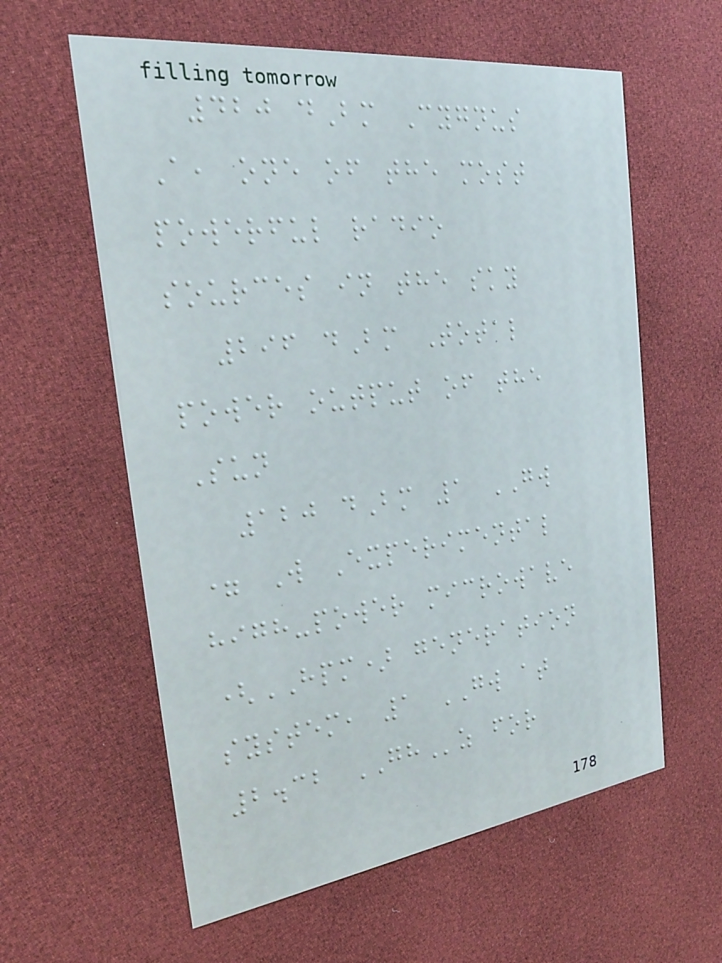420 dBm Cygnus
A, one of the most
powerful radio
sources in the sky
296 dBm Total
power output of the
Sun
120 dBm 1 GW
= W Experimental
high-power microwave
(HPM) generation
system, 1 GW at
2.32 GHz for
